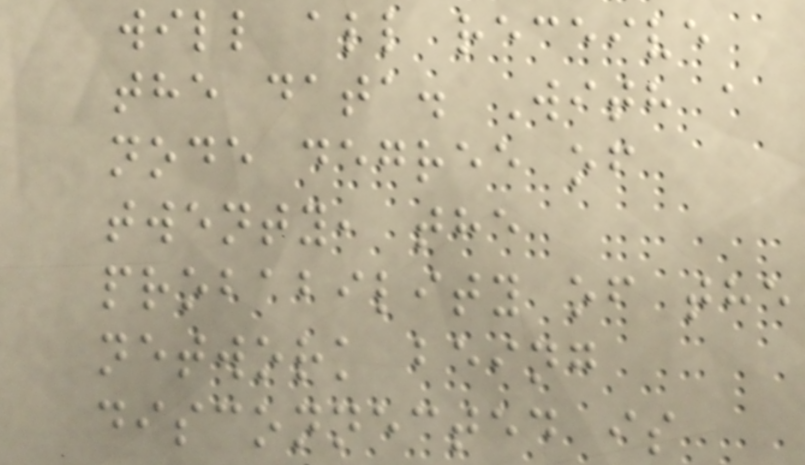will all receive
the data. With a
node degree of
twenty, the
probability of the
network being
disconnected is
